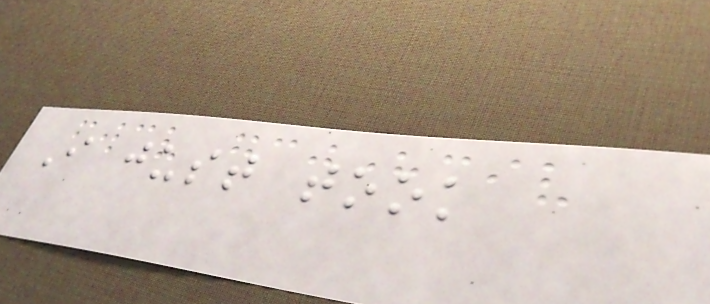I just took
